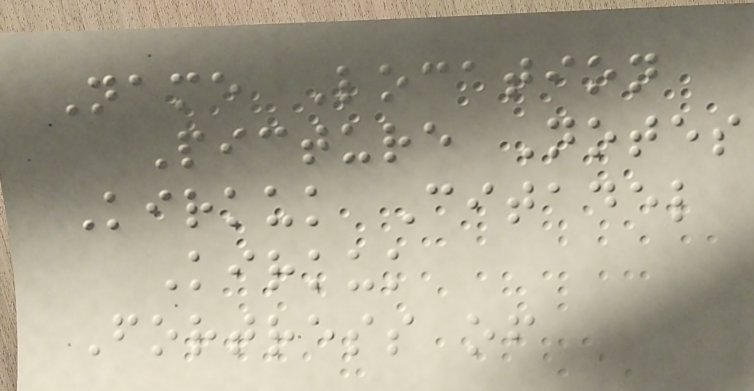Name Location
Picture Notes
Kirkuk Citadel
Kirkuk
Fortress of
